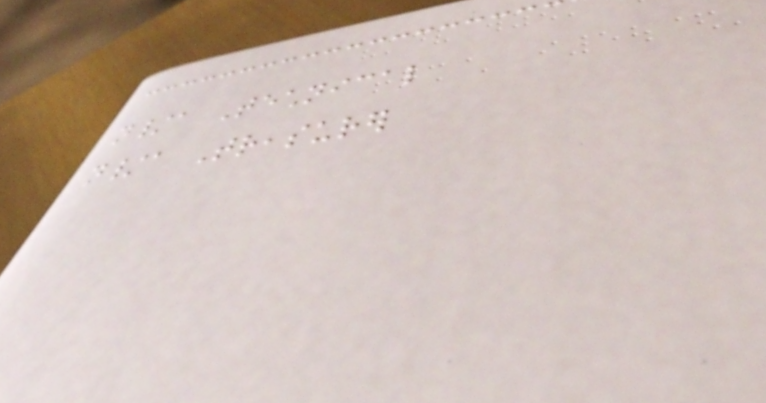n/a Technical
n/a Treasurer
